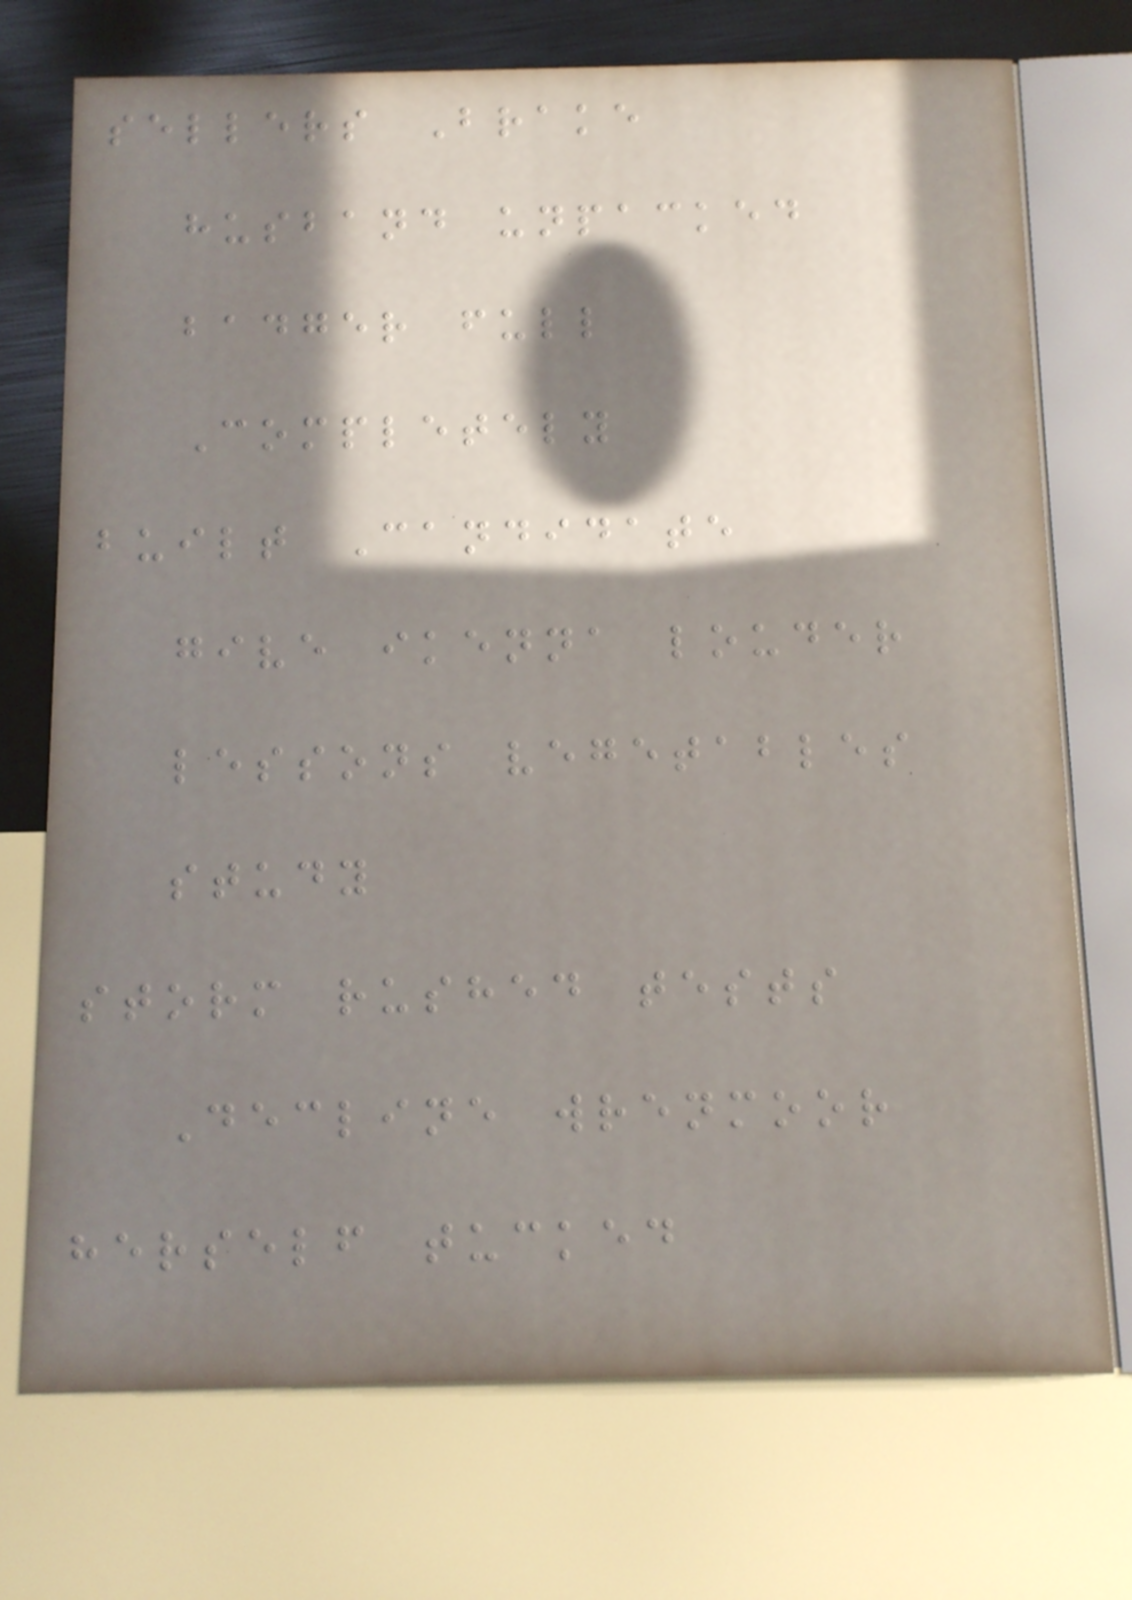sellers Brake
husband unpacked
badger full
Completely
built Candidate
give ikenna louder
lessons vegetables
study
storm rushed tests
Decline wrenmoor
herself tucked
